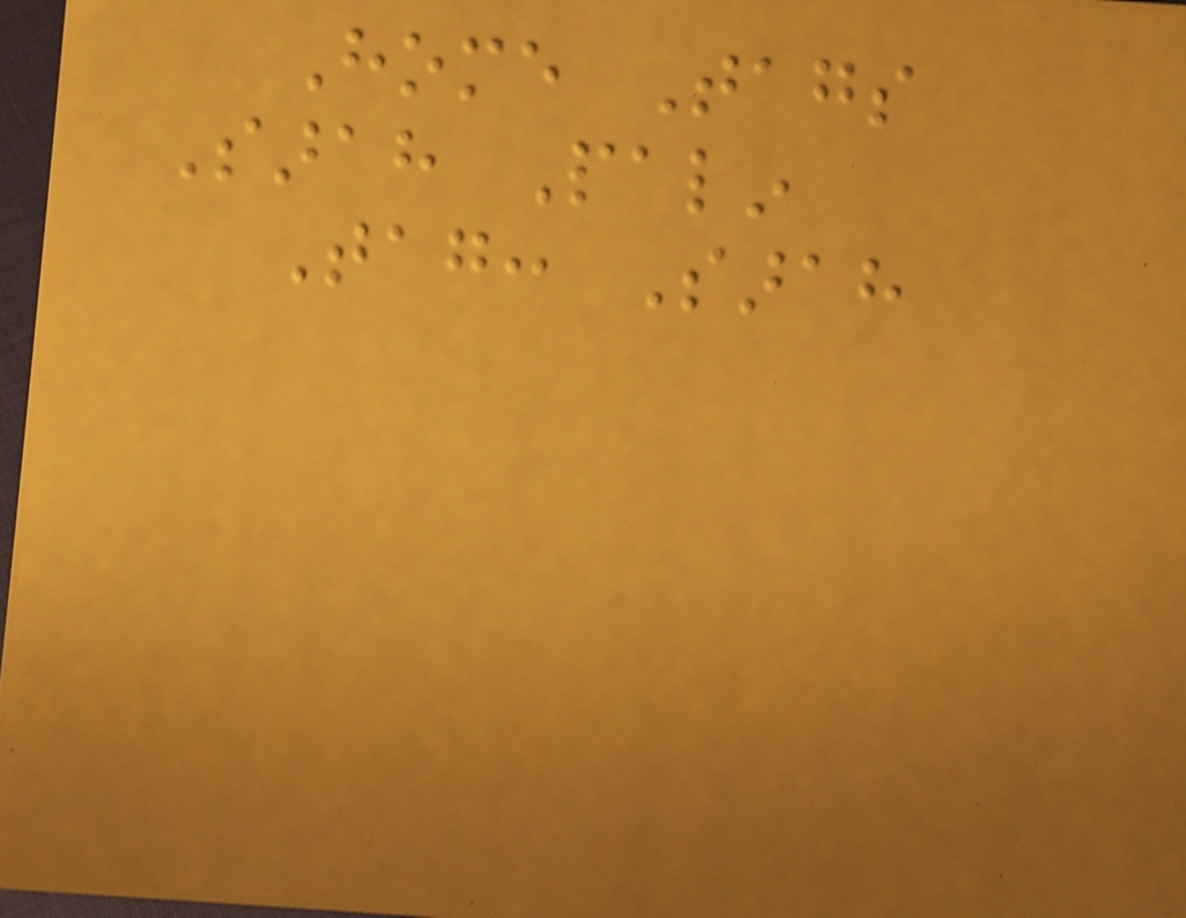Home Tags
Sarah Palin
Tag: Sarah
